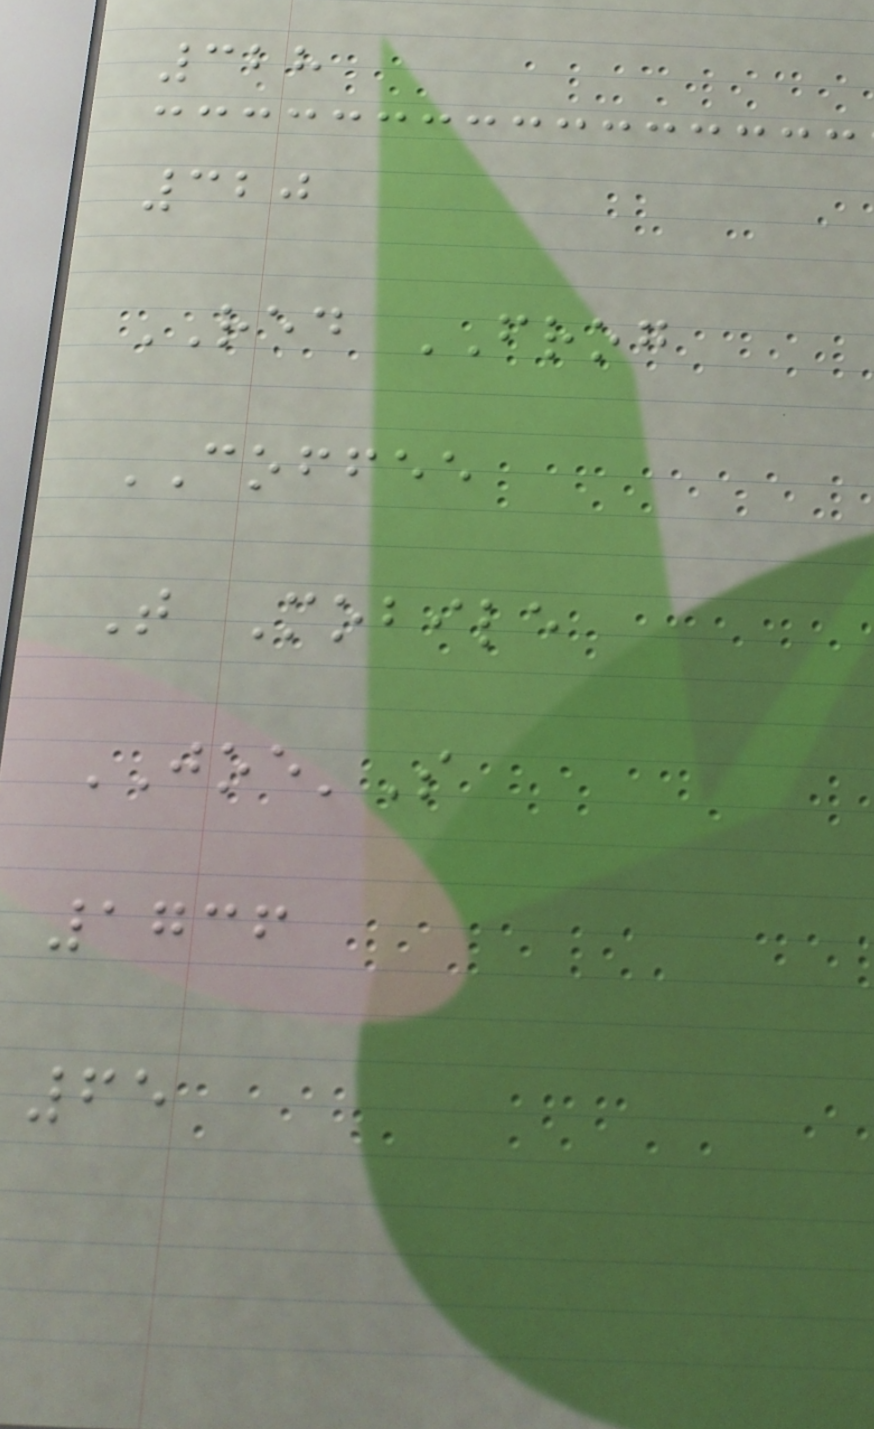328
320
RED FROG
COFFEE
T Mobile
JOE'S
1736
65
